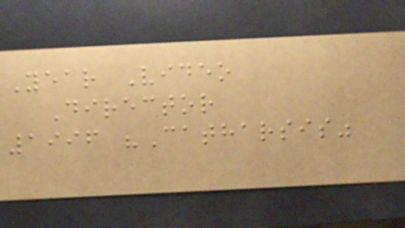Year Video
Director
1996 "Catharsis"
